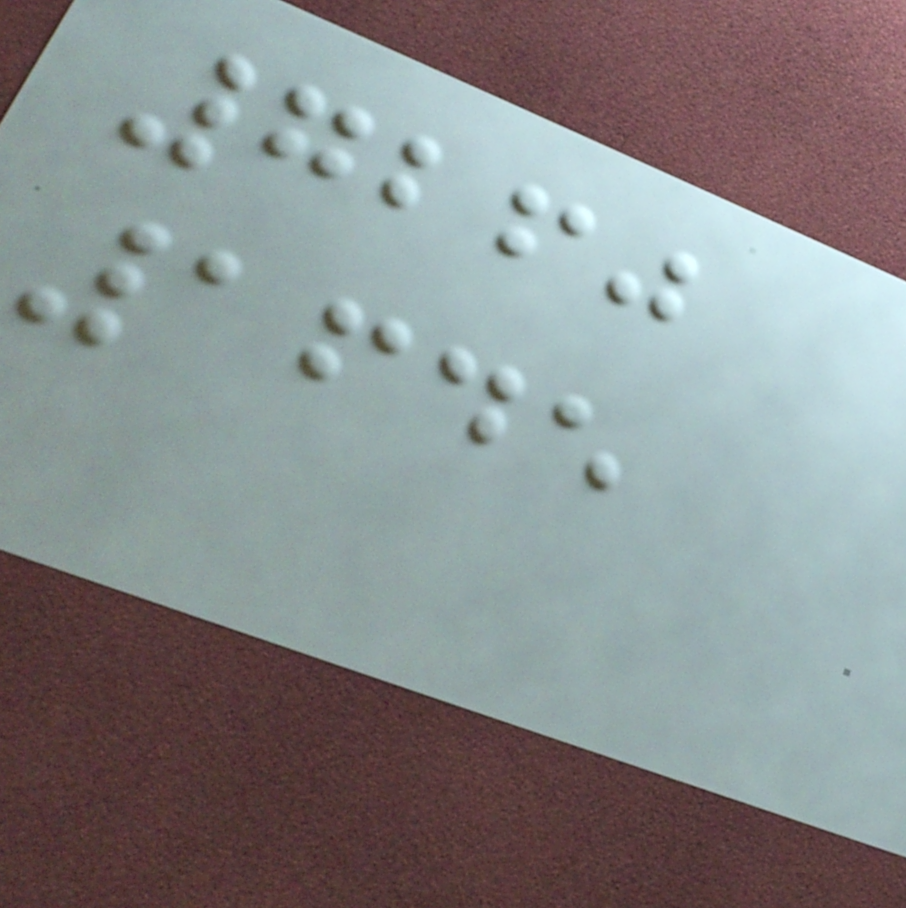7260
1645
